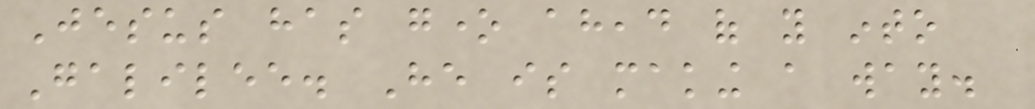Jesus has gone ahead of you into
Galilee. He is making a way.
